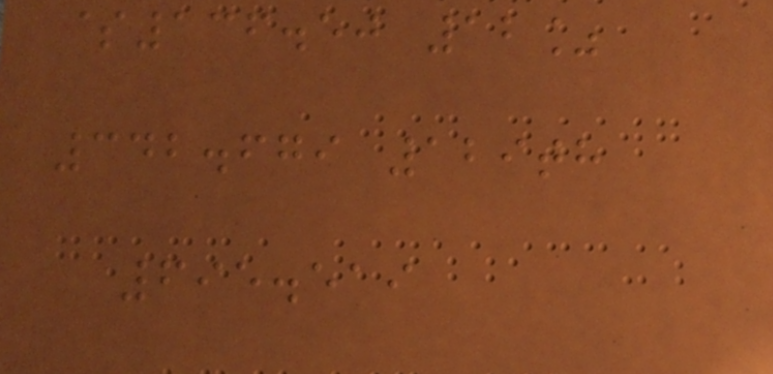$136.50 12%
342.679 129th
695.519
